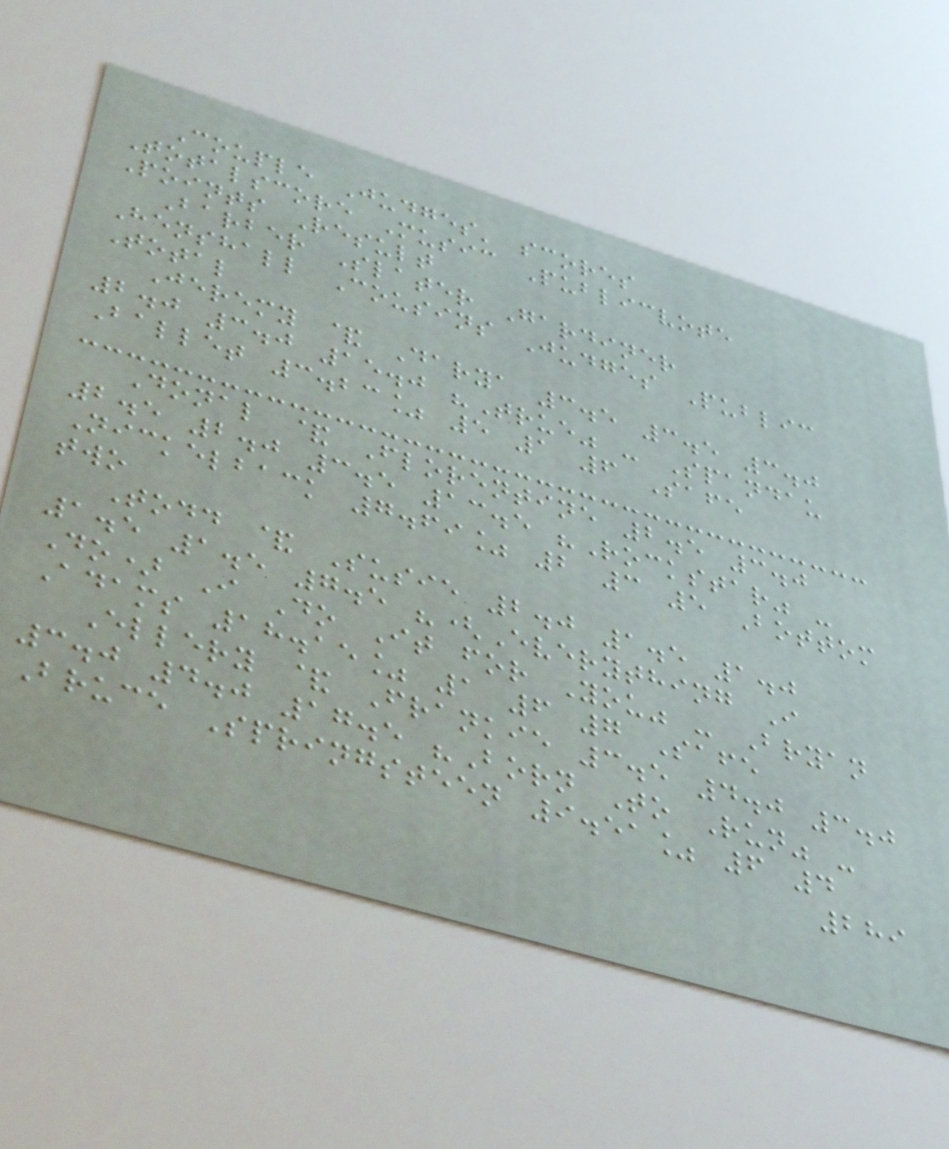Couple Judges' scores
Totalscore Music Publicvote
Points Result
Barber Slater Gardiner
Henshall Cousins Judges Public
Total
Jeremy & Darya 3.5 3.5 3.0
2.0 3.0 15.0 "True" - Spandau
Ballet 3.23% 5 1 6 Safe
Donal & Florentine 2.5 3.0
2.5 2.0 3.5 13.5 "Rockstar" -
Nickelback 7.69% 2 3 5 Bottom
two
Todd & Susie 2.0 1.5 1.0
1.5 1.5 7.5 "(Everything I
Do) I Do It for You" - Bryan
Adams 18.15% 1 6 7 Safe
Ellery & Frankie 3.5 4.0 3.0
3.0 4.0 17.5 "Born To Run" -
Bruce Springsteen 9.51% 6 4
289
